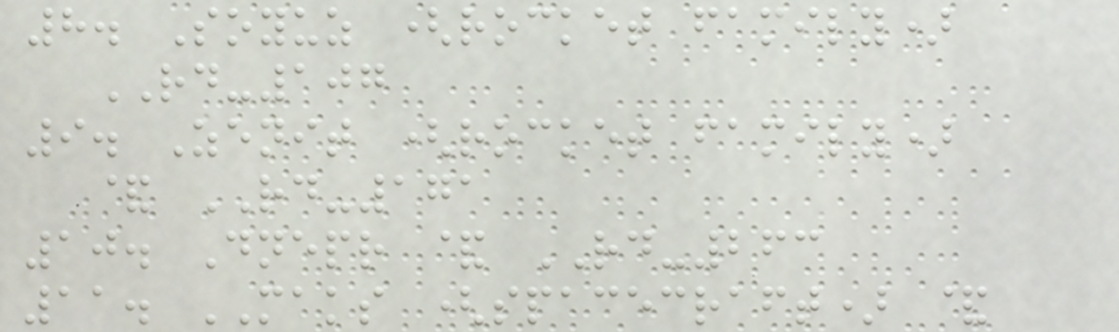8. Soyuz (rocket family)
RD-107
9. Zenit (rocket family)
& RD-171
10. Dnepr & RD-263
11. MAKS (spacecraft) &
